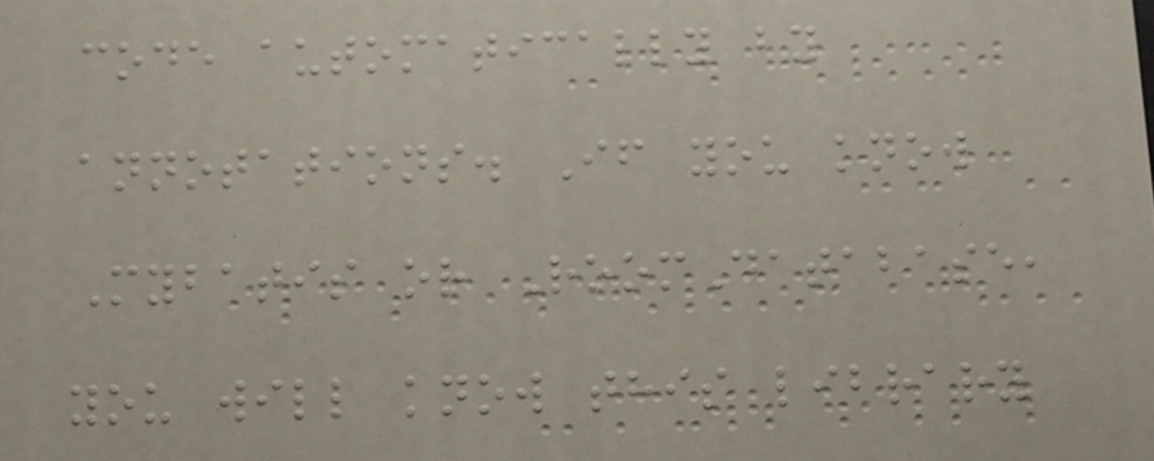code automatically by
annotations. If you know
Mybatis or RoomDatabase,
you will know this library
